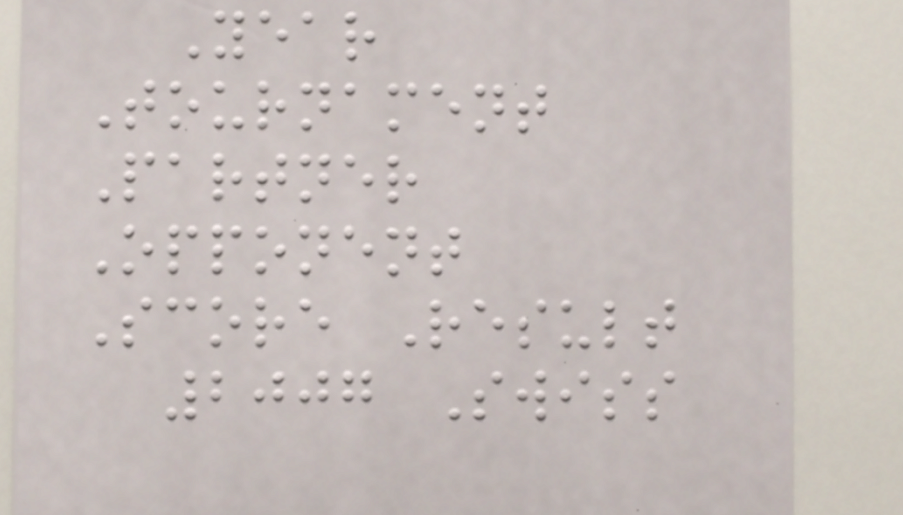Year
Tournament
Partner
Opponent
Score Result
2007 Swiss
